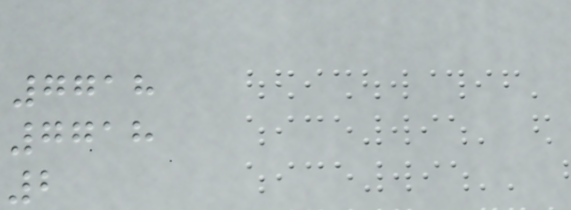7718
7718
2
